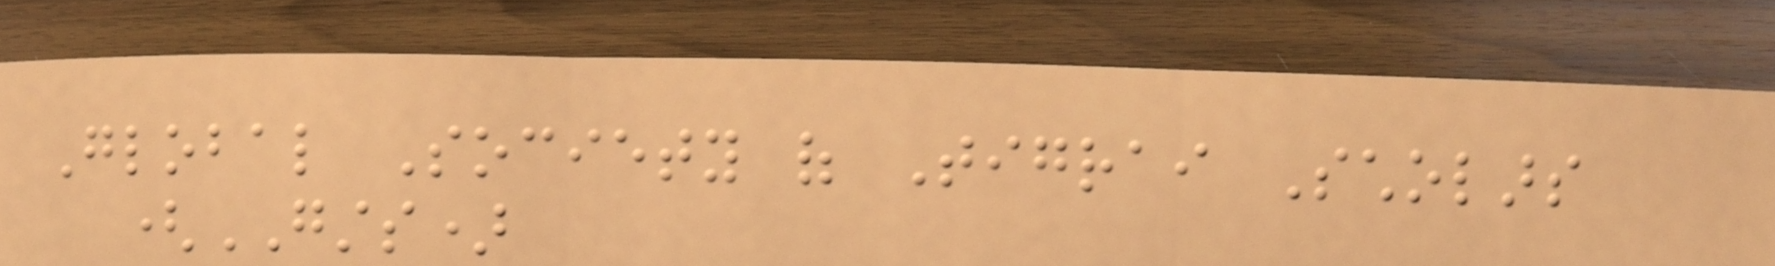Global Society of Tigrai Scholars
(GSTS)
